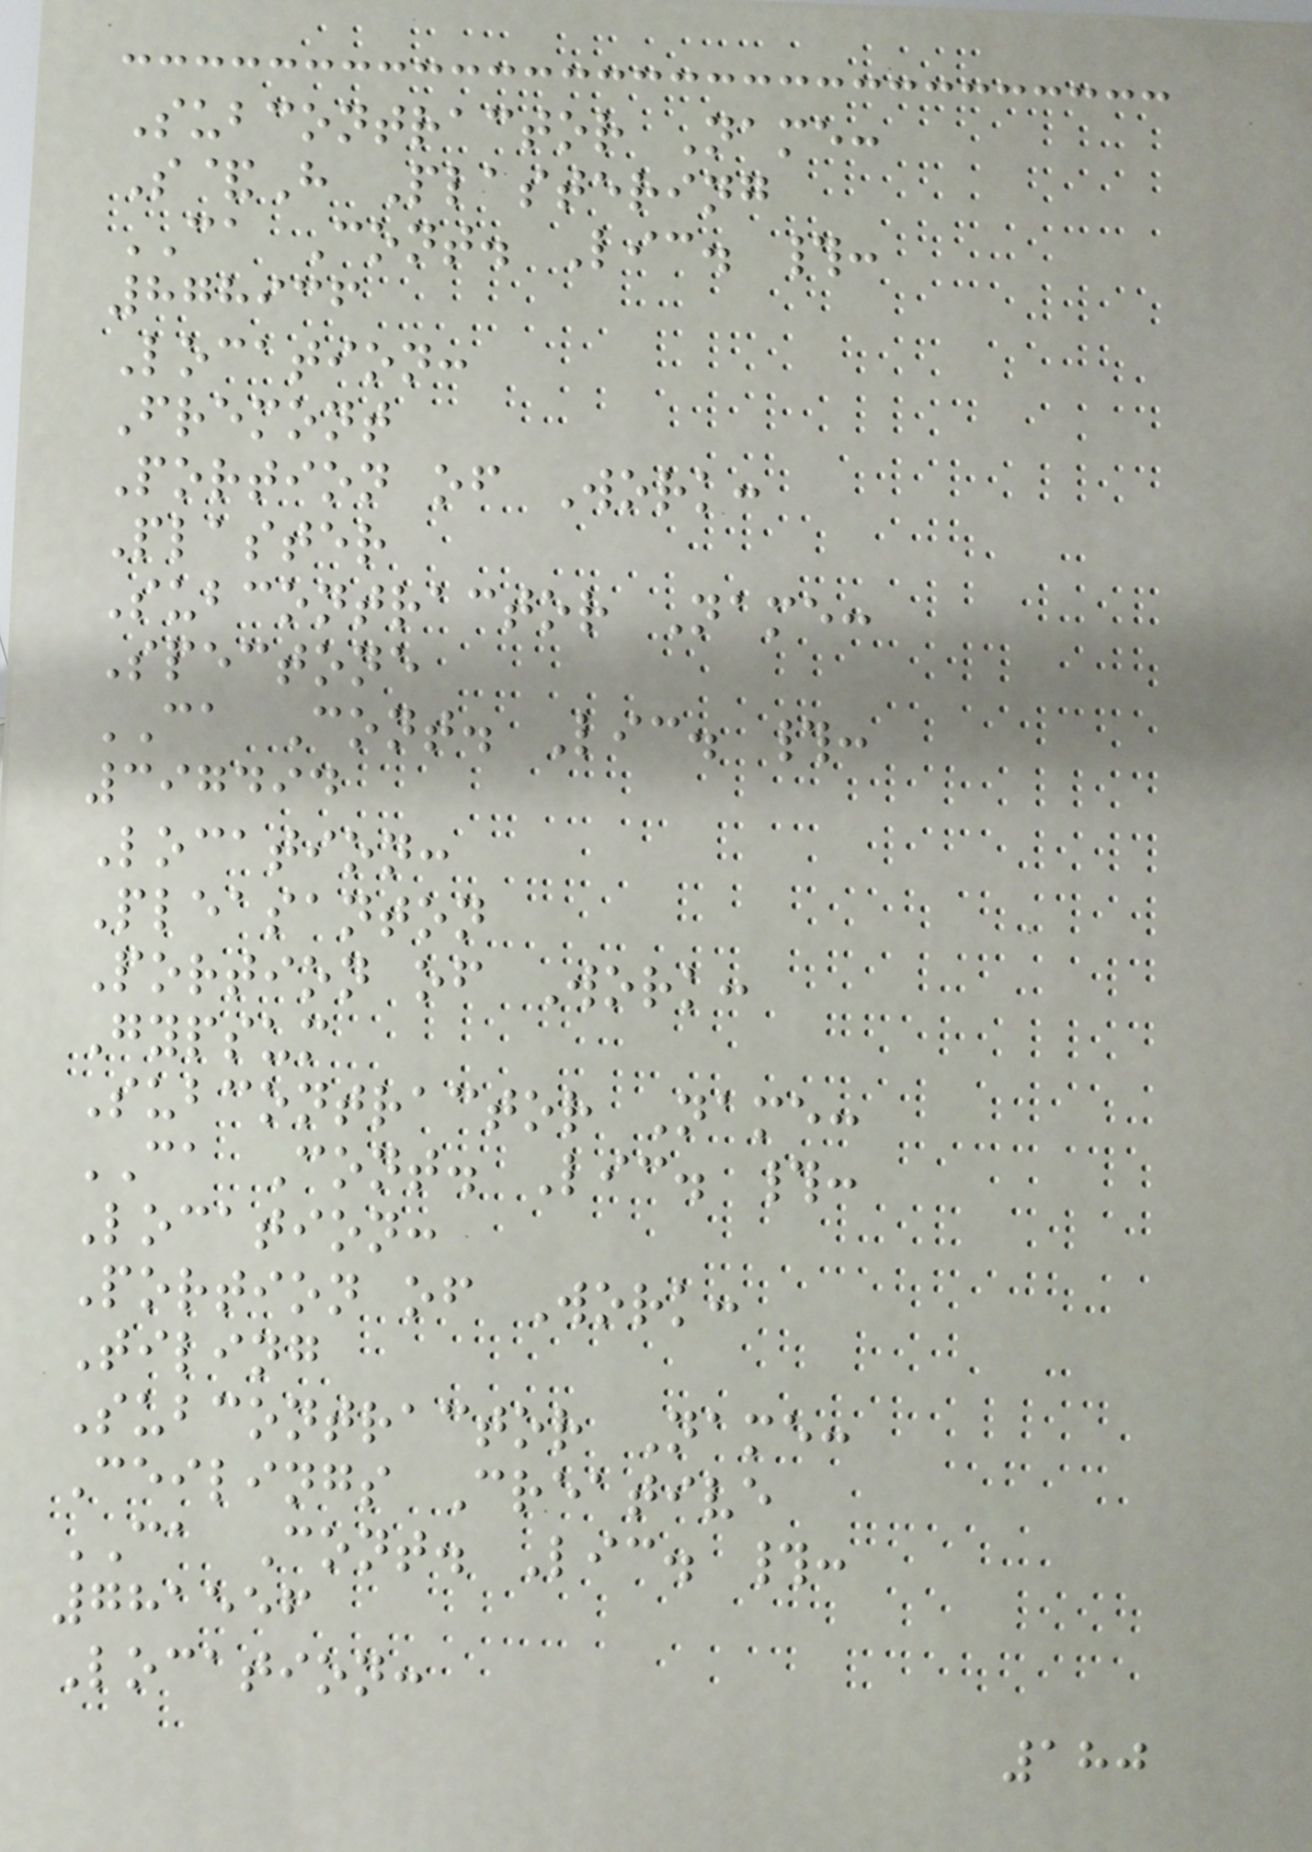Subcontractor Name:
S&H Plastering
CA Cont. Lic. #:
878936
Location:
Fremont
Portion of Work:
Plaster
Subcontractor Name:
Spectone
CA Cont. Lic. #:
397494
Location:
Pleasanton
Portion of Work:
Gypsum
Subcontractor Name:
CA Cont. Lic. #:
Location:
Portion of Work:
Tiling
Subcontractor Name:
Ceilings Creative
CA Cont. Lic. #:
781556
Location:
180
